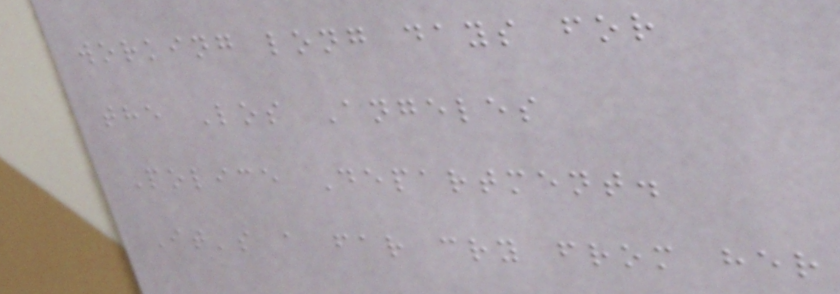working long days for
the Los Angeles
Police Department.
It's a far cry from her
